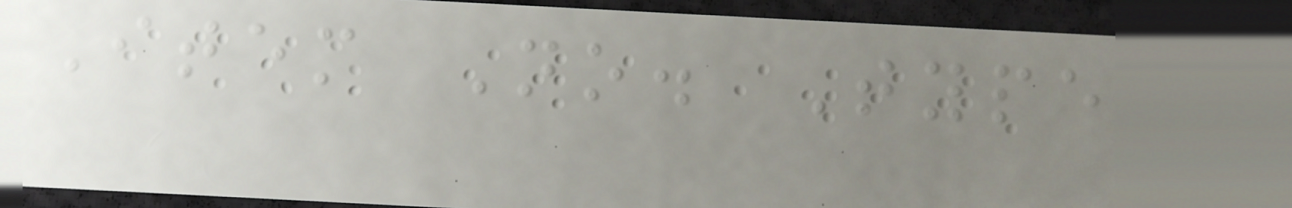Item No. Type
